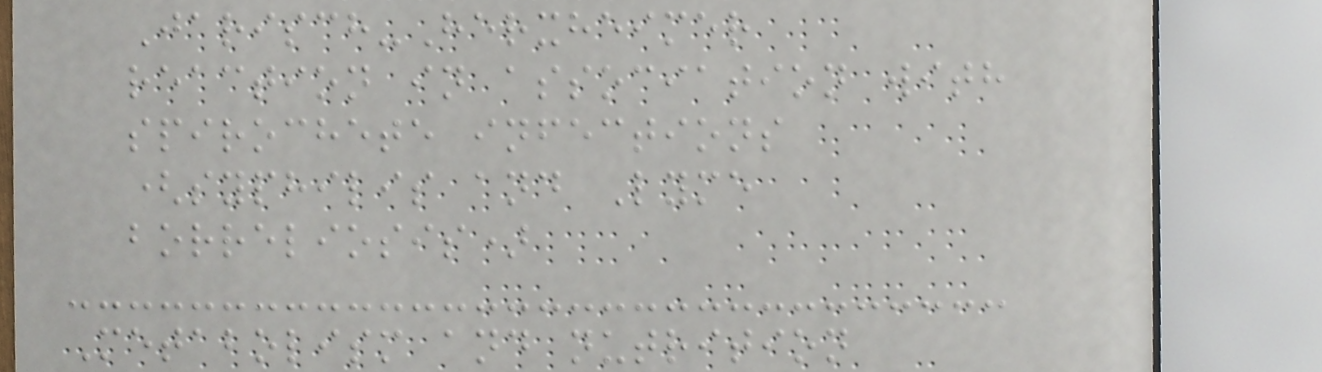Jarisch-Herxheimer
reaction in association with
spirochete infections
(syphilis and Lyme
borreliosis)
Metabolism and nutrition
